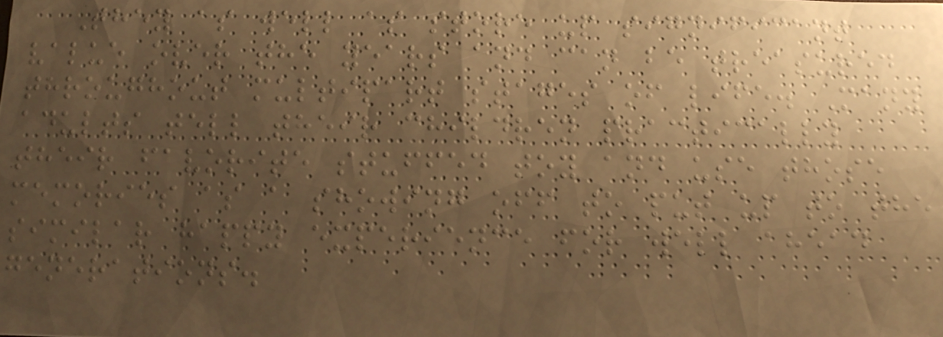They as well as store up significant
value over the years and can be treasured
throughout multipart stages of life. Many
adults tell their children practically
their favorite stuffed toy and use those
memories as a showing off to put up to the
similar happy experience for well ahead
generations.
